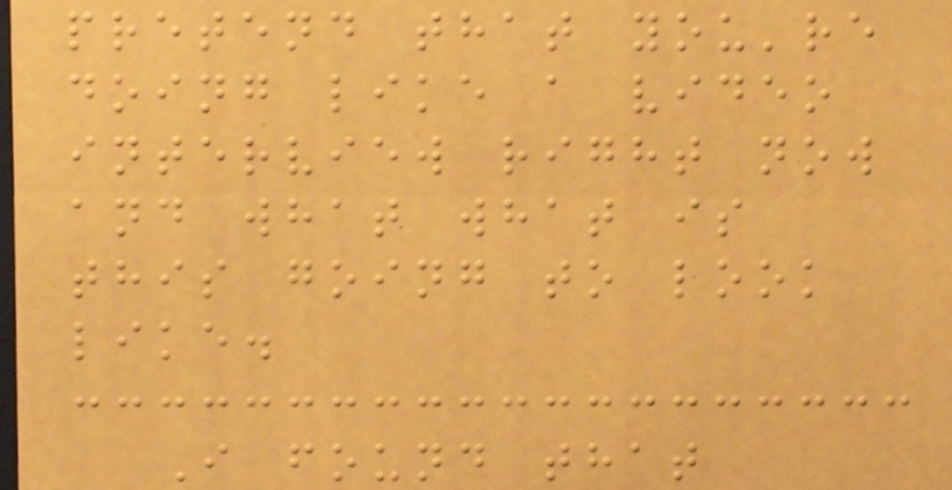pretend that you're
doing like a video
interview right now
and what what is
this going to look
like.
I found that
